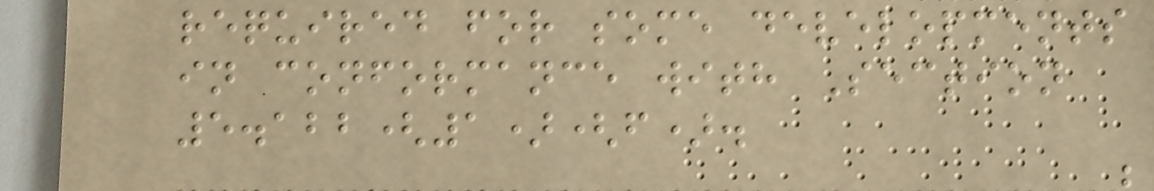required for some developments
in conformance with Section
5.122(1)(f).
